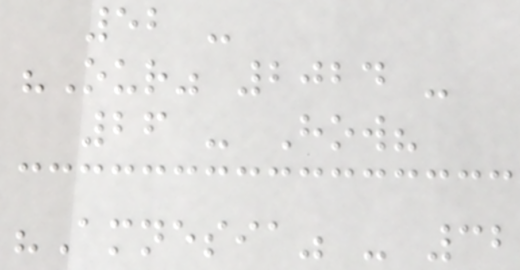52 -
"Our" 2024 -
26 - How?
"Amnesia" - 32
